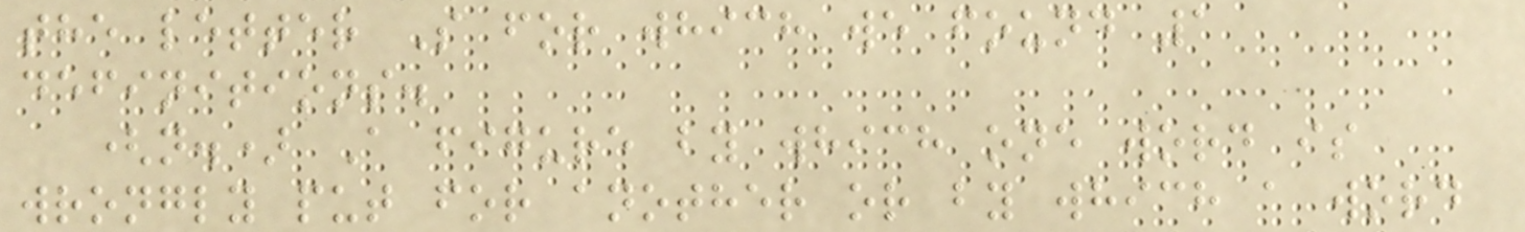the letter S for which we found 1
definitions.
(n.) A figure by which one word is
wrongly put for another or by which a word
